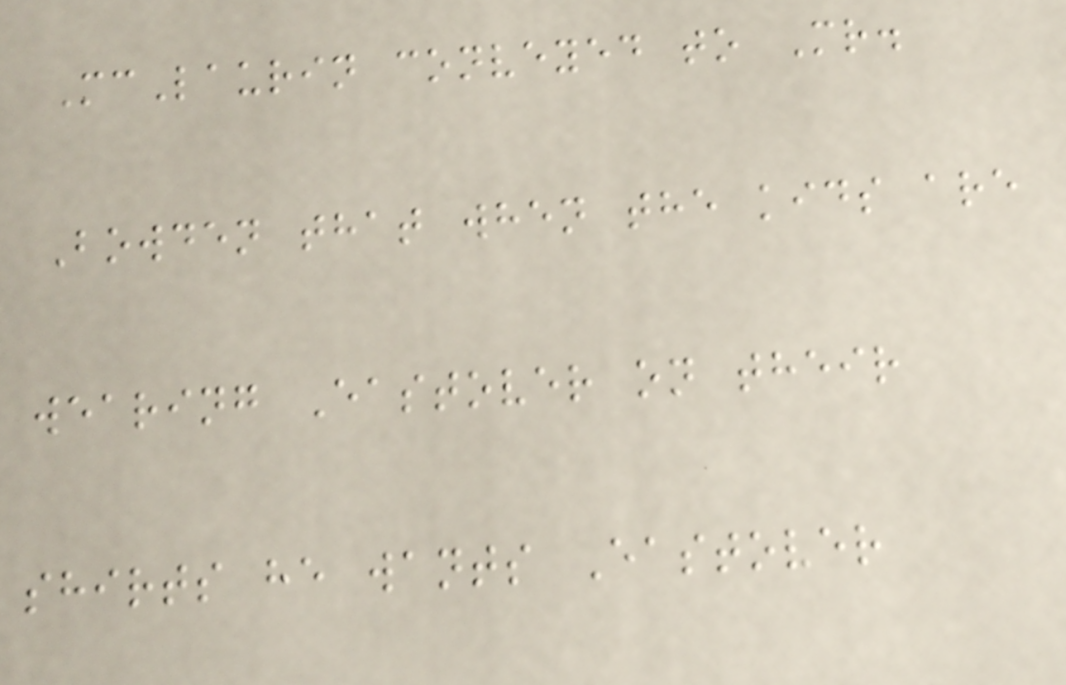McLaurin conveyed to Mr.
Bowden that when the kids are
wearing Eastover on their
shirts he wants Eastover
